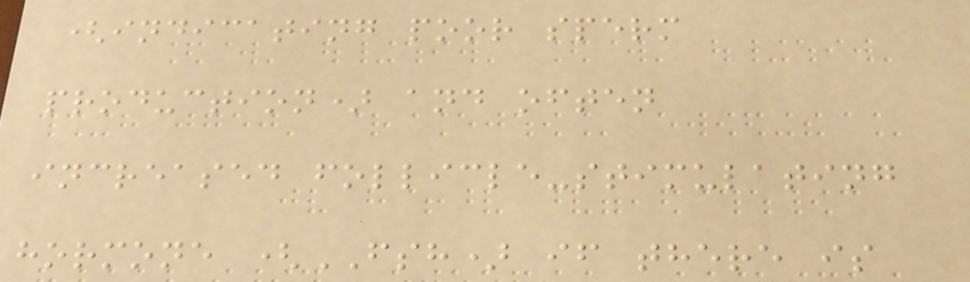(indicating poor sperm
production) and often
increased follicle-stimulating
hormone (FSH) if there is
